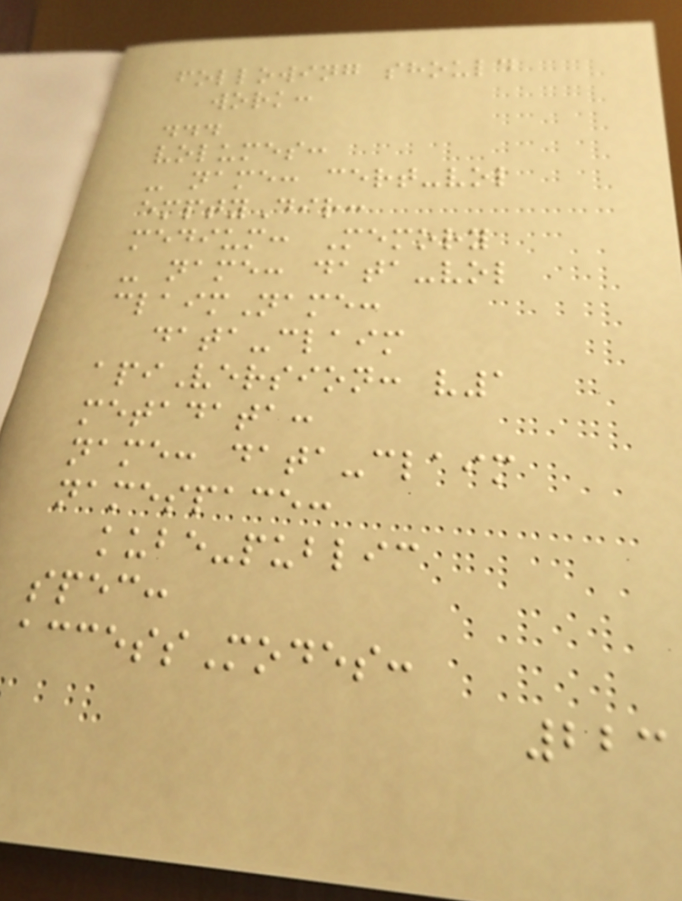following should
work:
...
volumes:
- name: cert-vol
emptyDir:
medium: Memory
- name: data-vol
claimName:
data-claim
apiVersion: v1
metadata:
name: data-claim
namespace:
kube-public
spec:
accessModes:
223
